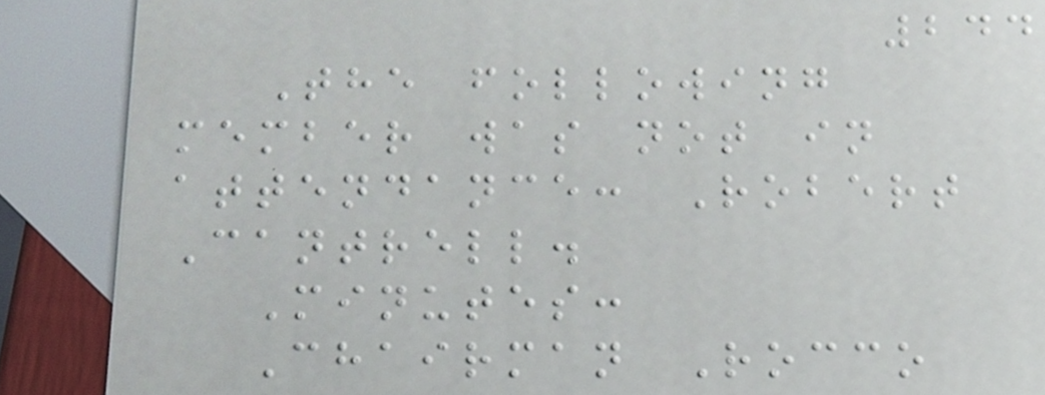244
The following
member was not in
attendance: Robert
Cantrell.
Minutes:
Chairman Rocco
